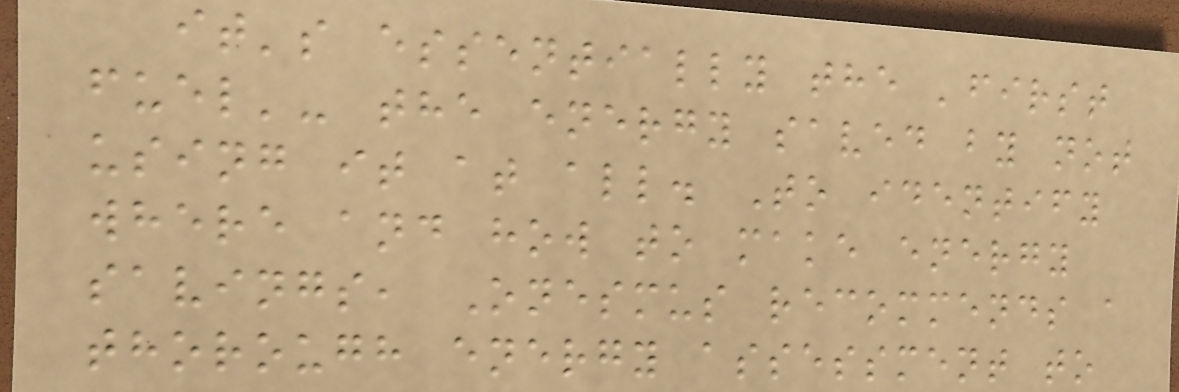it's essentially the 'first
fuel'- the energy saved by not
using it at all. To identify
where and how to make energy
savings, Onesmus recommends a
thorough energy assessment to
